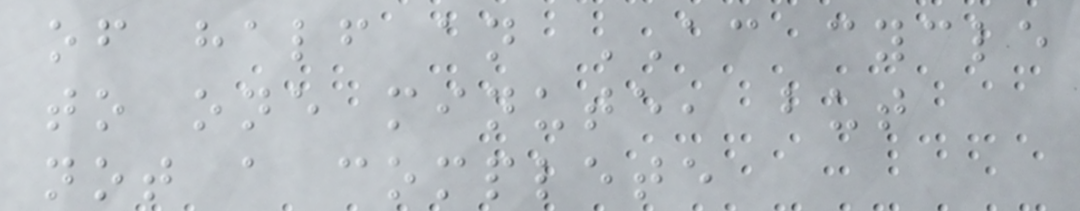of half an AC cycle
to one minute, but
not a complete
